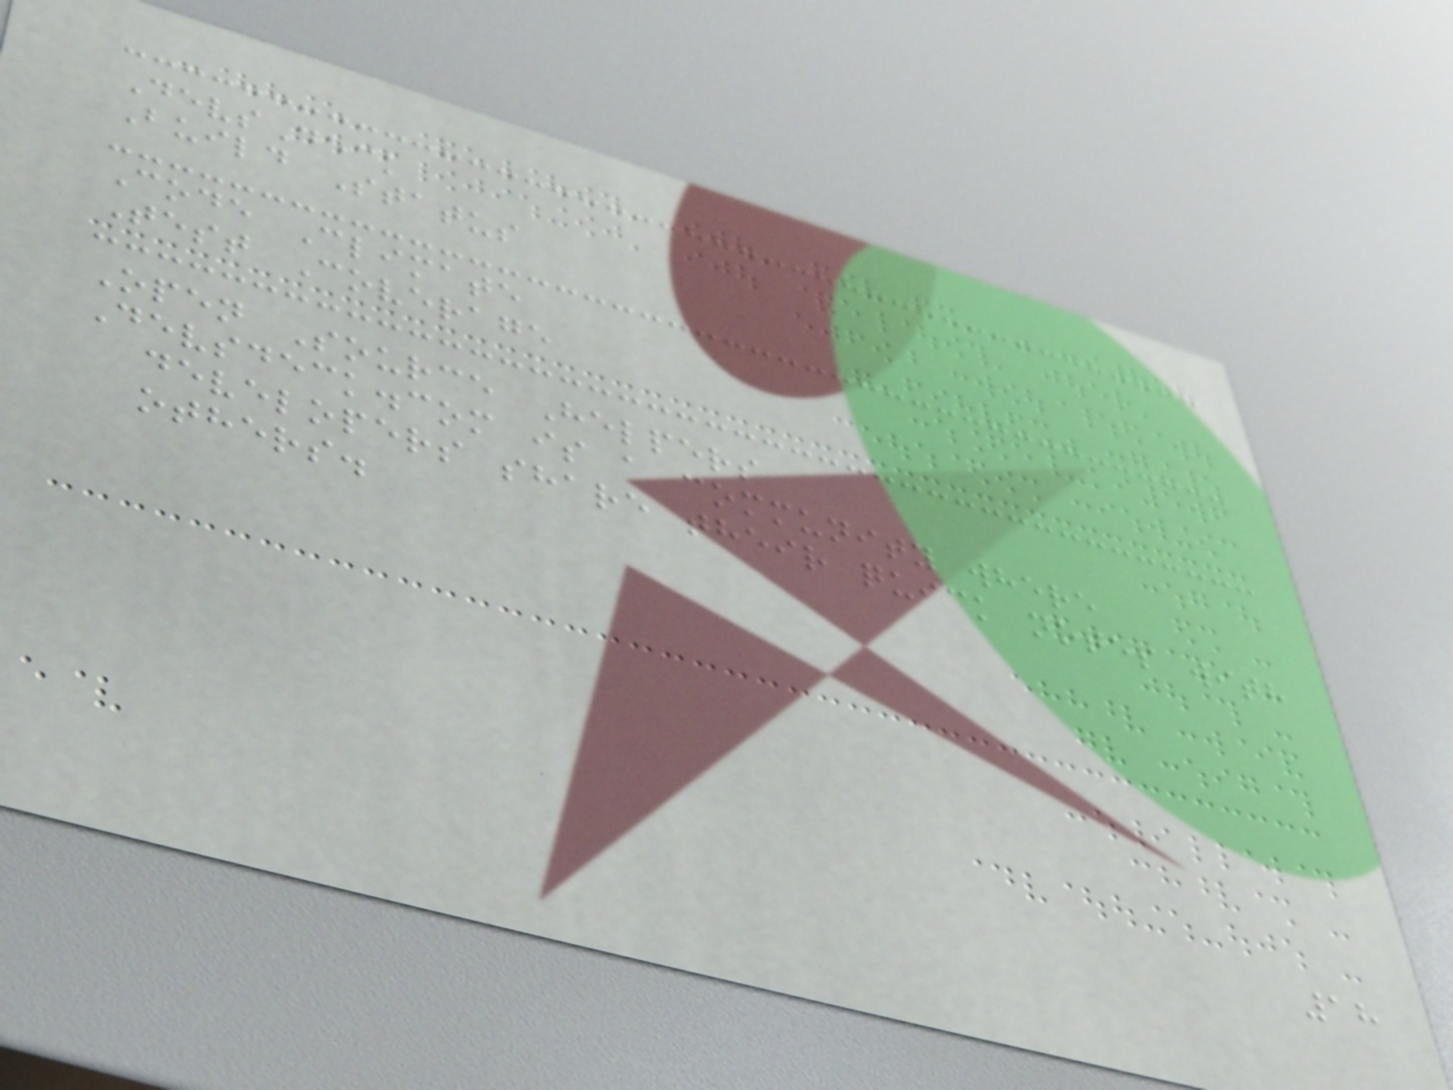DevsDeck
Build Status
Code Climate
Test Coverage
Open Source Helpers
Devsdeck.com is a community where
developers share their quick notes with
others.
18
